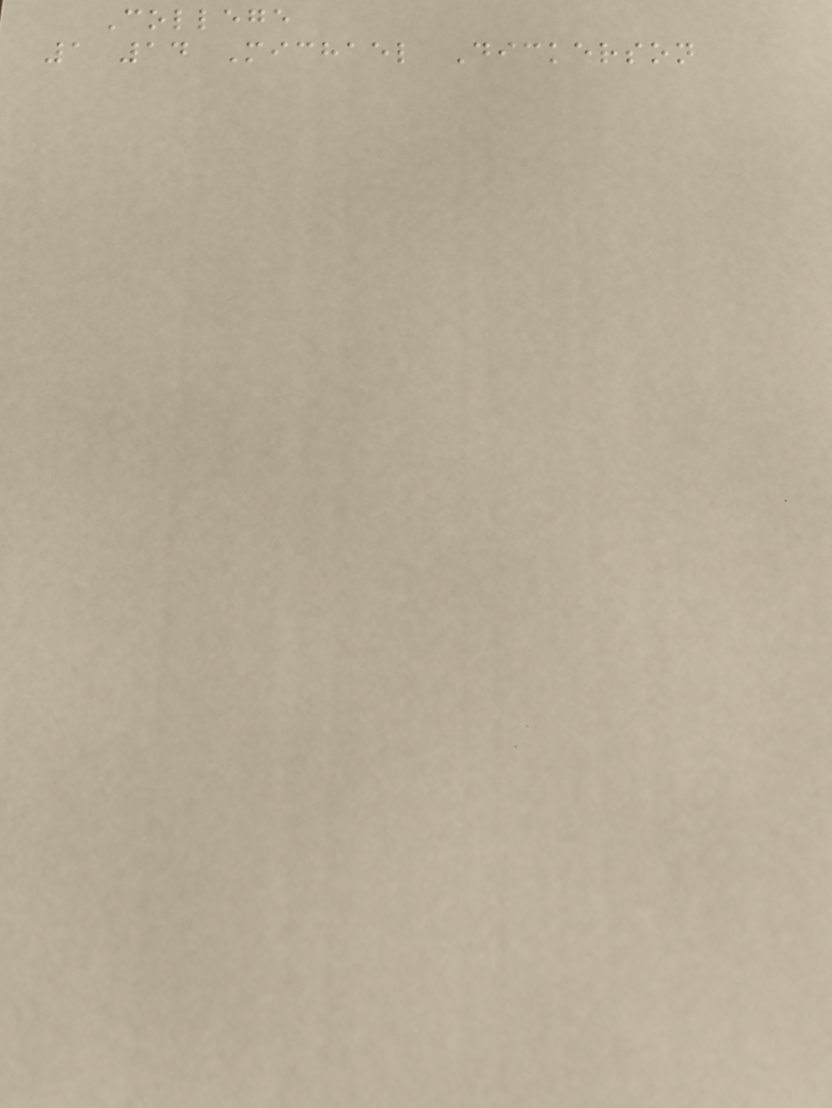College
1 14 Michael Dickerson
